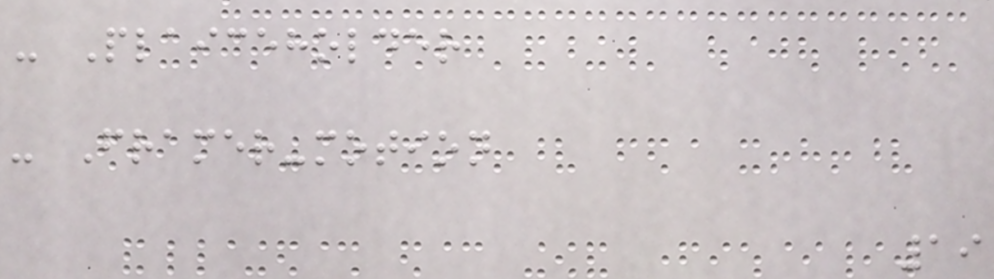- Plaiceholder
- Framer-motion
19
